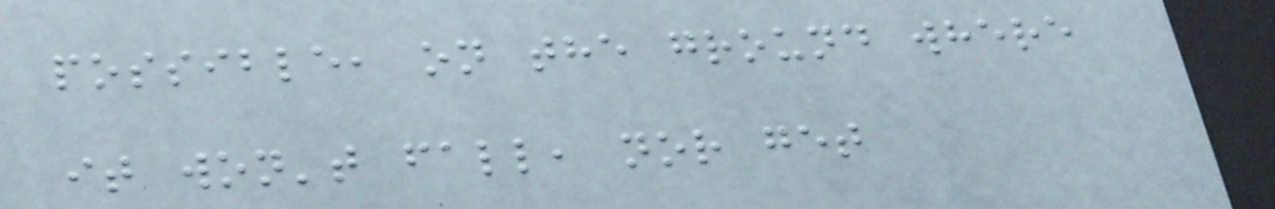possible, on the ground where
it won't fall, nor get
